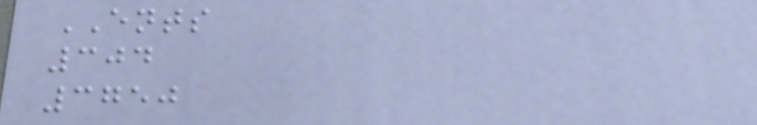ENTS
304
3750
